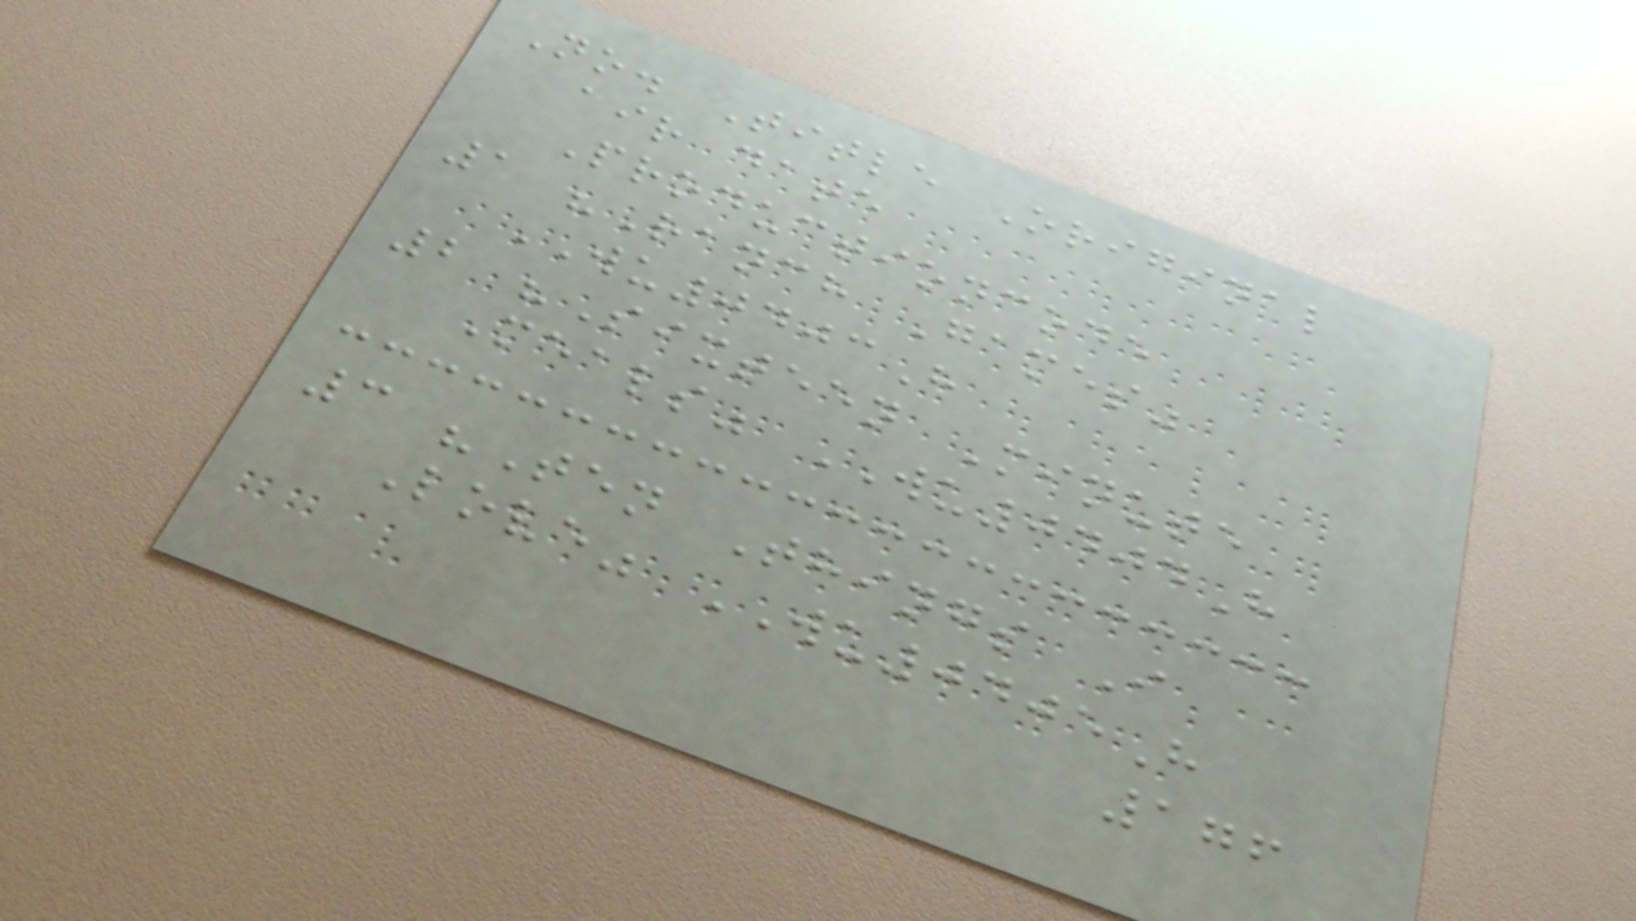No. Title Original
air date
Productioncode
1 "Ranch Games"
WU0403H
2 "Sixteen Minute
Meals" WU0404H
3 "Ten Things I
Love" WU0405H
176
